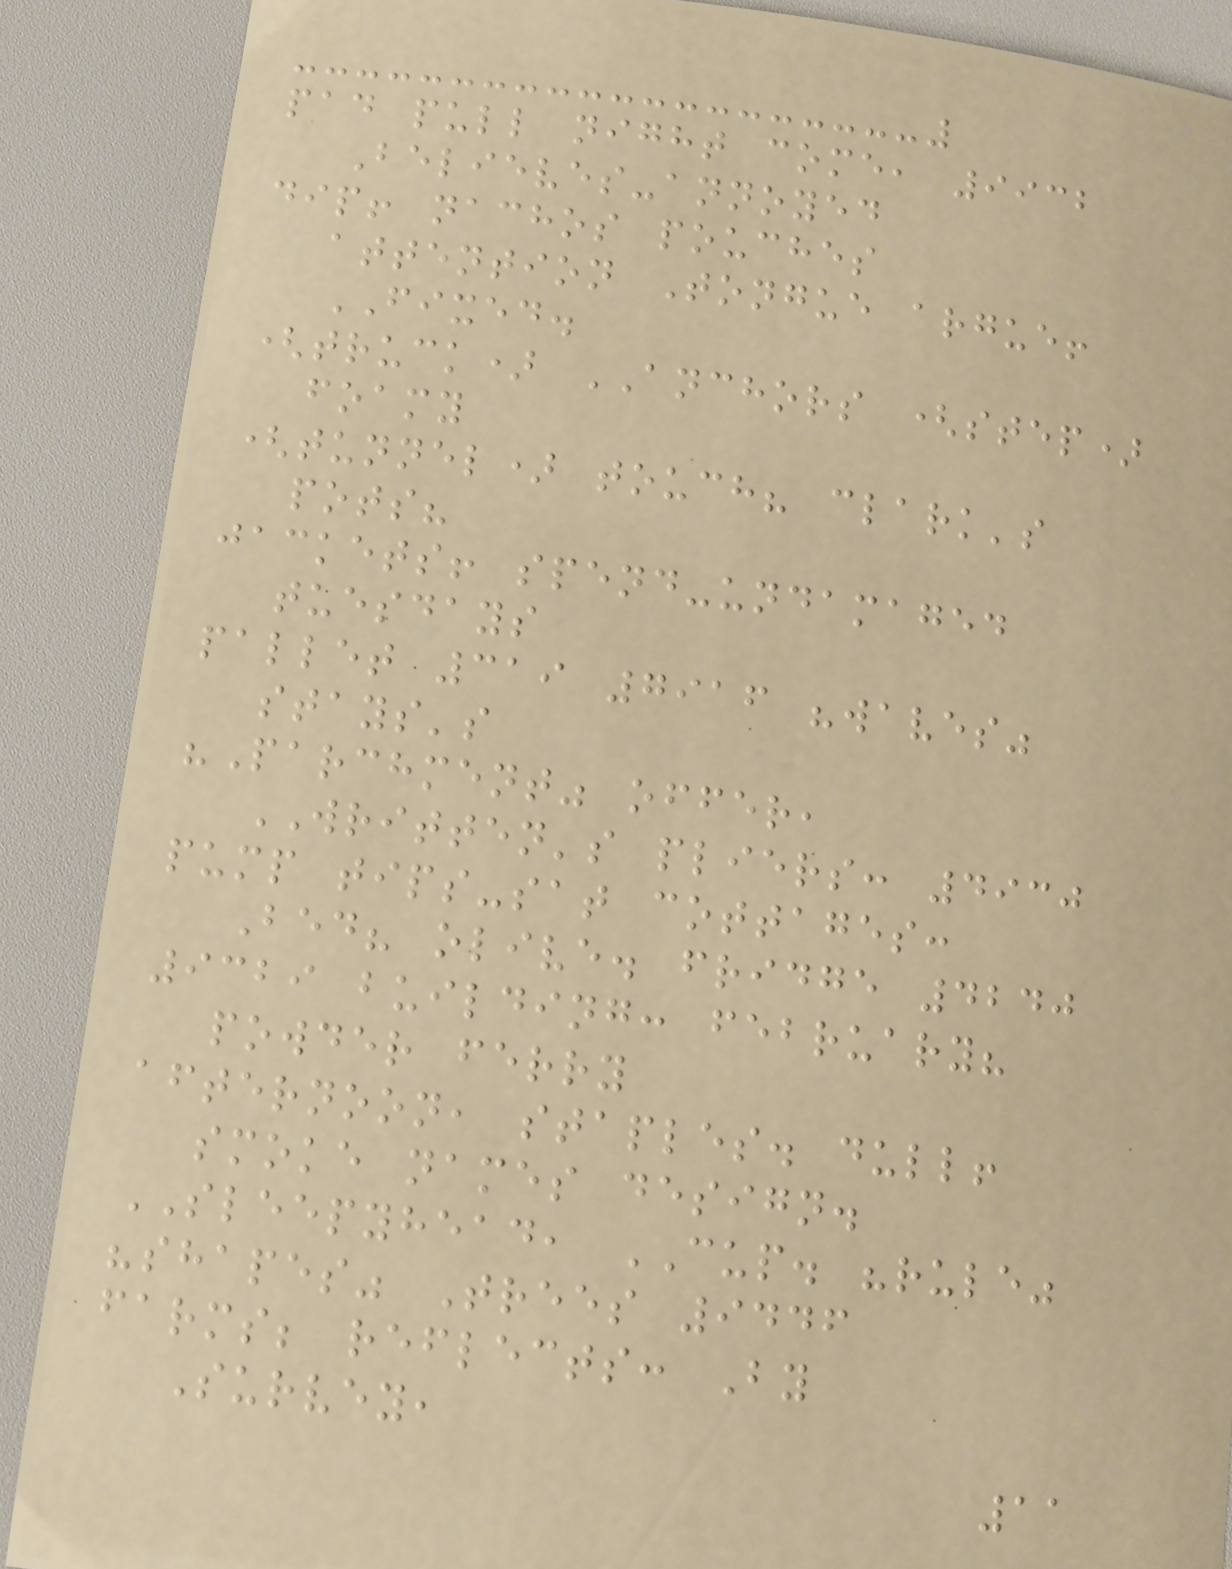pad pull night come, 9932
Believes-annoyed
dip! nachos pouches
attention Tongue argue!
FIXED.
(truck) ANCHORS (step)
foamy
(tunnel) touch? clark's
pots?
jackets! spend-undamaged
tuesdays
pallet 319 7916 "waves"
stays's
"Parchment" offer,
WRITTEN's pliers: 4930
pump tips-sat cottages:
Bed? olive. fridge 4240
9329 building: february?
powder ferry
afternoon, staples. dull!
smoke names design.
SLEEPYHEAD, CUP. "rule"
"shapes" Trees 9446
farms; reflects: By
Survey,
11
